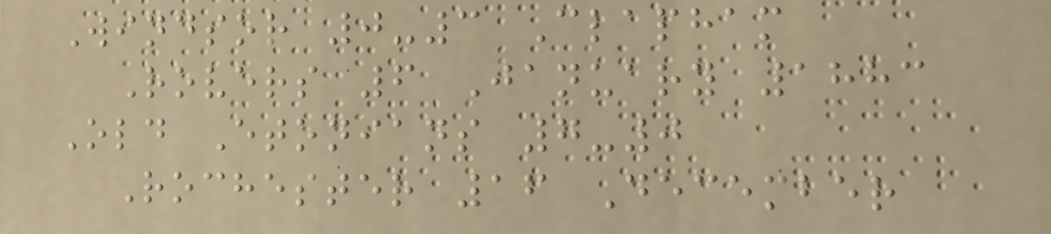Windsor 0-3 Clapham
Rovers 6 January 1883
Old Etonians 7-0
Rochester 16 December
